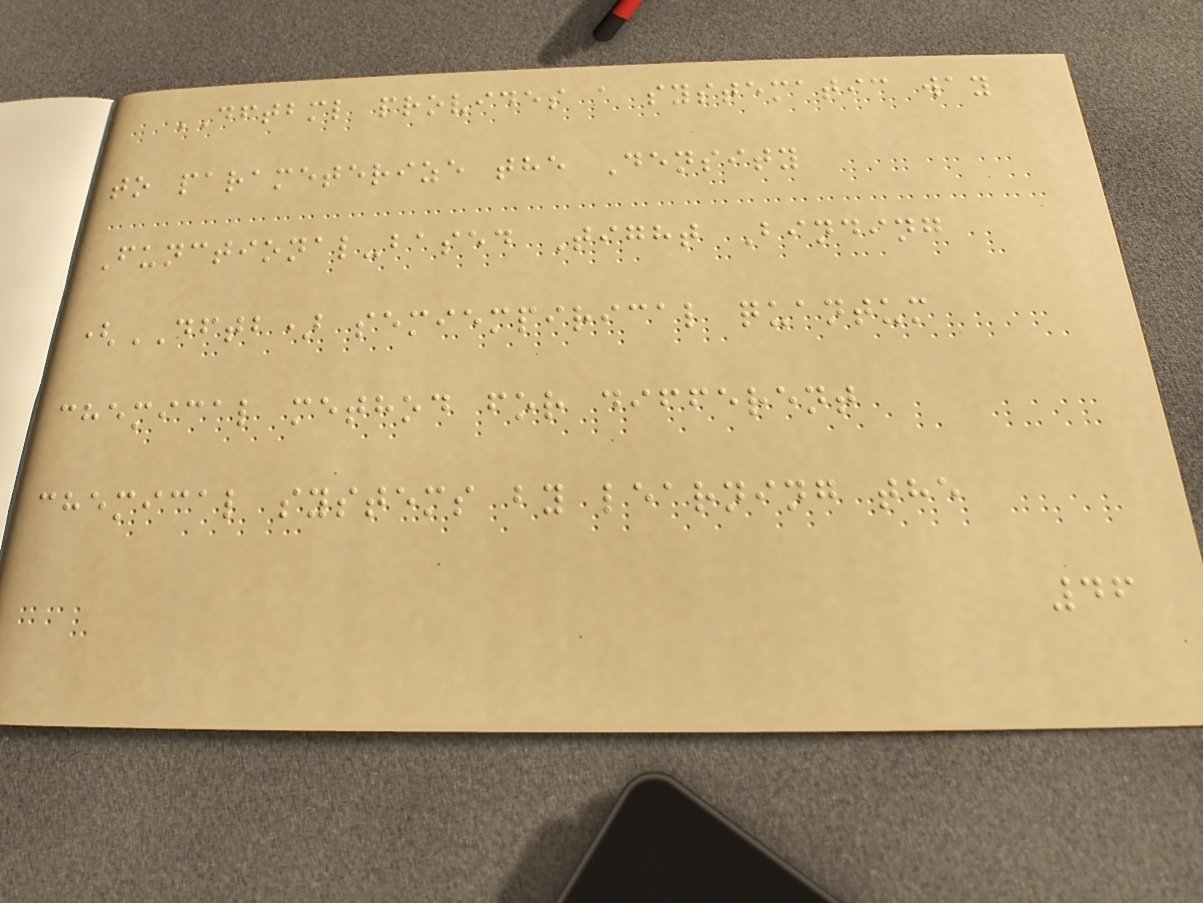DFTBML provides a systematic way
to parameterize the Density
Functional-based Tight Binding
(DFTB) semiempirical quantum
chemical method for different
chemical systems by learning the
46
